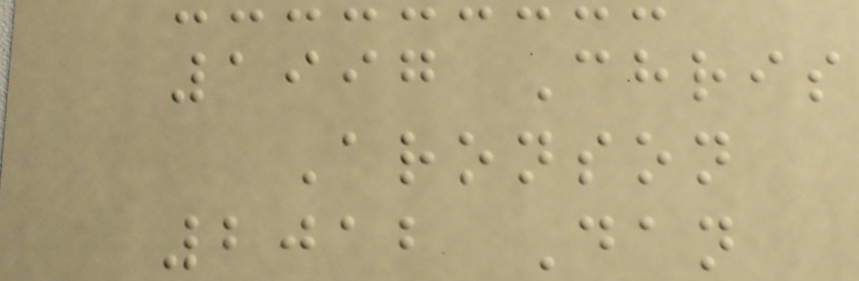1997 Chris
Aronson
2012 Dan
